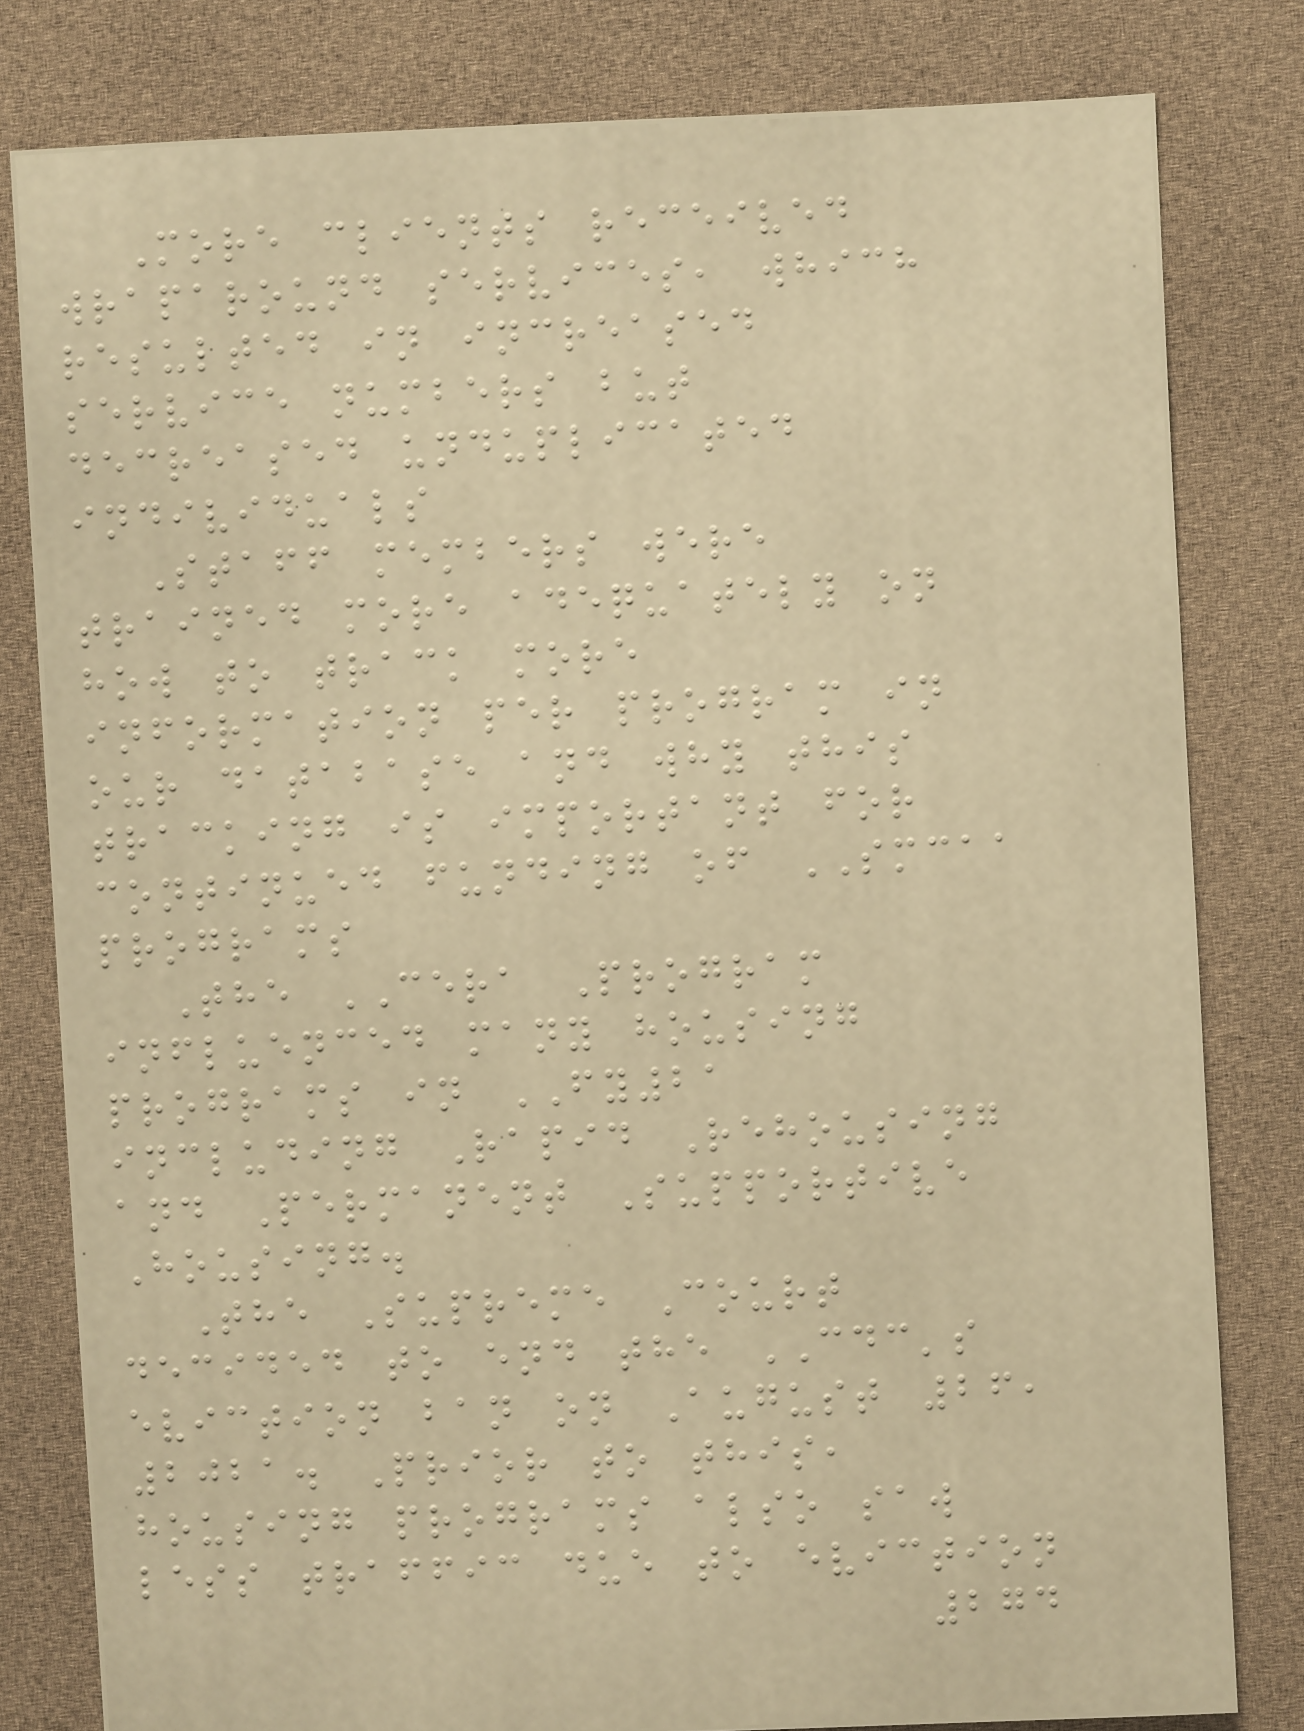More clients received
wraparound services, which
resulted in increased
service numbers but
decreased unduplicated
individuals
Staff members were
trained more adequately on
how to track more
information per program in
our database and why this
tracking is important for
continued funding of SMCAA
programs
The CERA Program
influenced many housing
programs in FY21
including Rapid Rehousing
and Permanent Supportive
Housing.
The Supreme Court
decided to end the CDC's
eviction ban on August 26,
2021. Prior to this,
housing programs also saw
less traffic due to eviction
274
